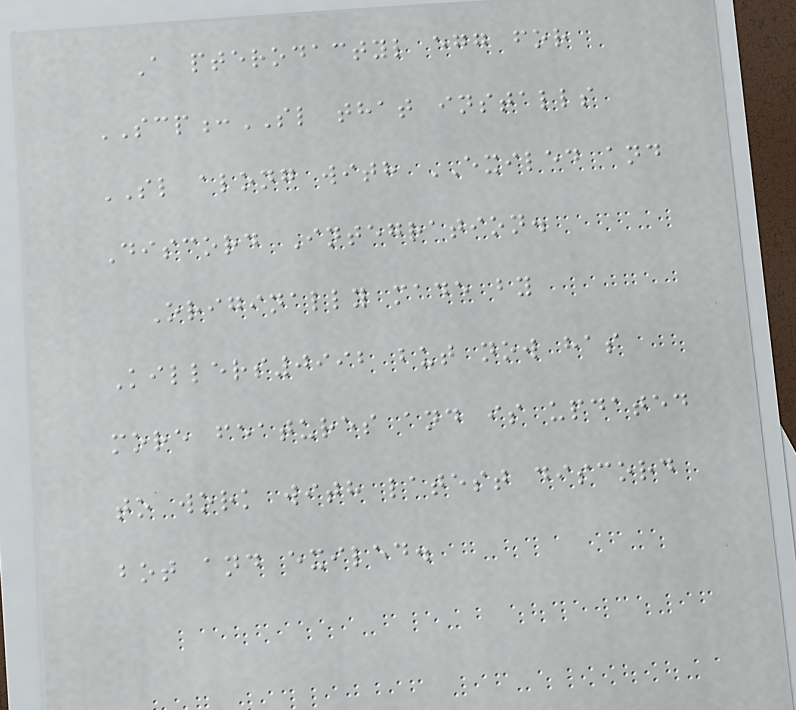A pterodactyl egg for
SCP:SL that installs
SL along with EXILED and
Discord Integration.
Originally made by
Killers0992 but now has
more features and is updated
to work with latest discord
bot and exiled.
